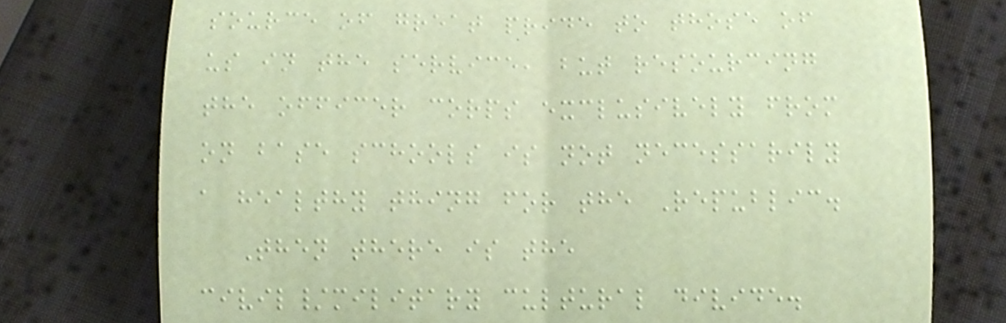source of great pride to those of
us in the service, but resourcing
the officer corps exclusively from
on base schools is not necessarily
a healthy thing for the Republic.
Then there is the
civil/military cultural divide.
